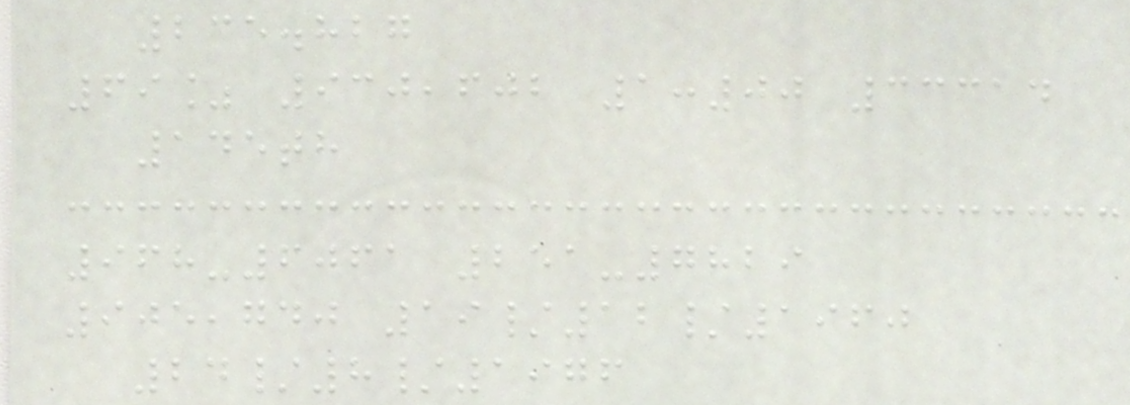235.827
69% 930,602 1:00 33314
145th
968-6061 251-7829
905,740 19/12/1960
24/8/1976
